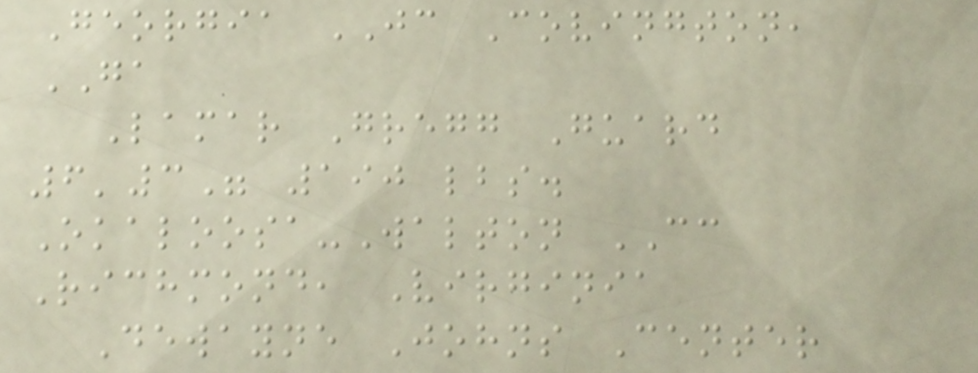Georgia JC Covington,
GA
Lamar Gregg Guard
6'3" 190 lbs.
Okaloosa-Walton CC
Richmond, Virginia
Dewayne Johns Center
